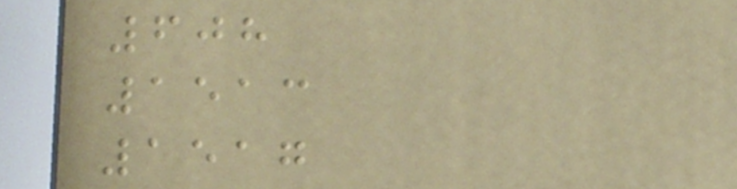608
1513
1517
